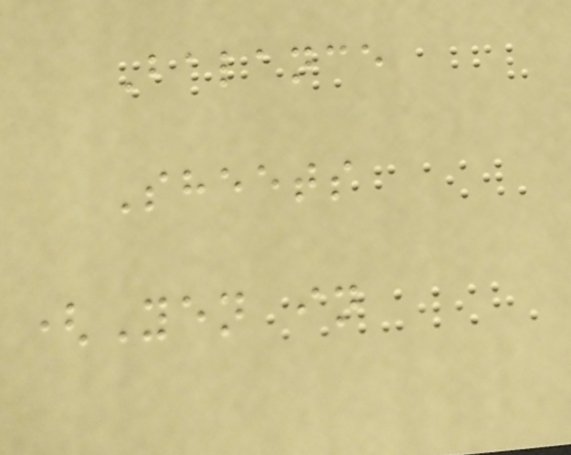Balance
Sheets
(Yen in
